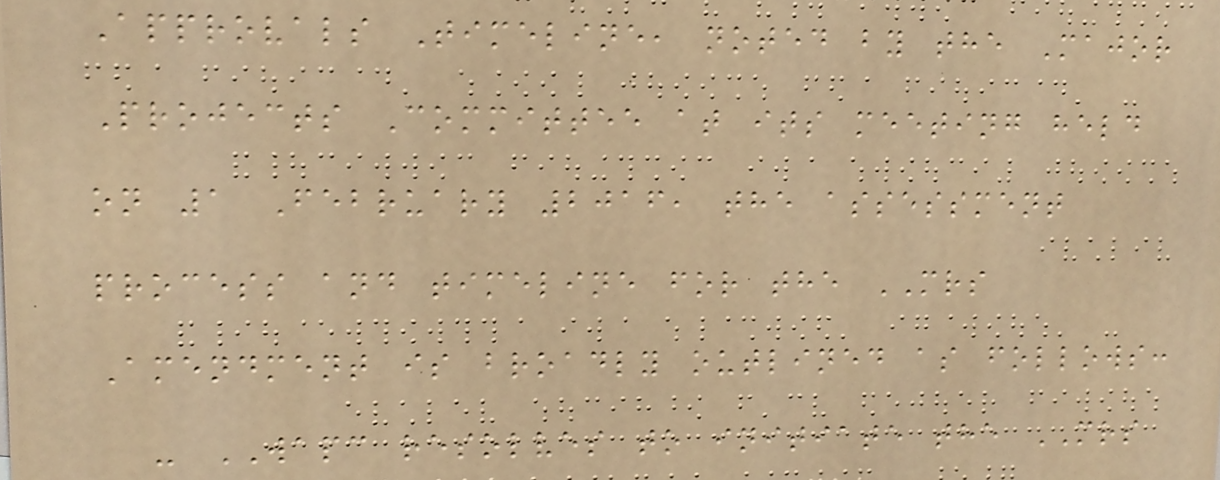Approvals Timeline, noted by the Major
Projects Committee at its meeting held
on 1 February 2016, the assessment
process and timeline for the MRS
Amendment is broadly outlined as follows:
- WAPC resolves to initiate the MRS
